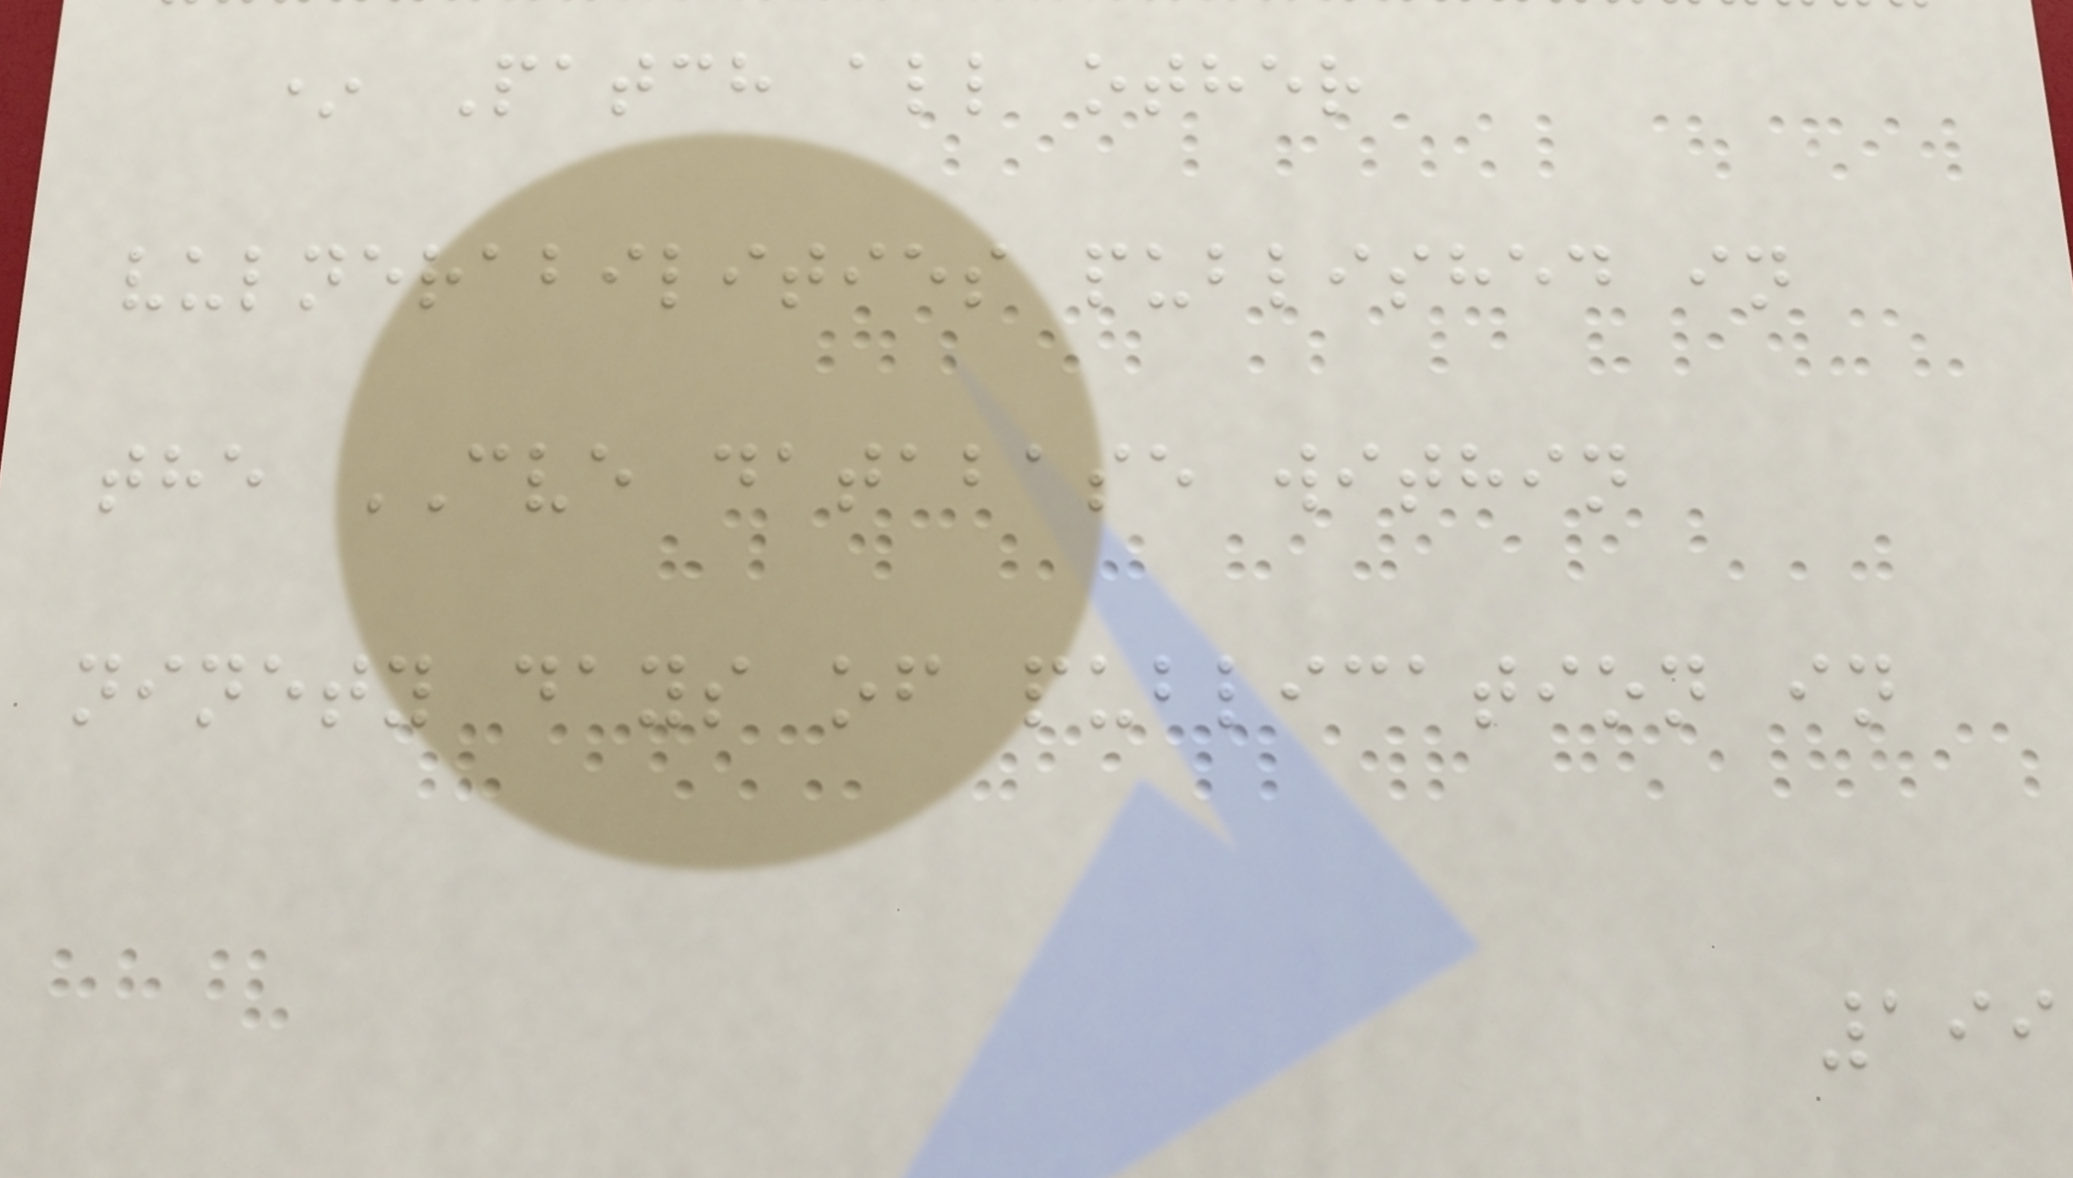* Patch all other
vulnerabilities published in
the CVE database within
ninety days of publication in
199
